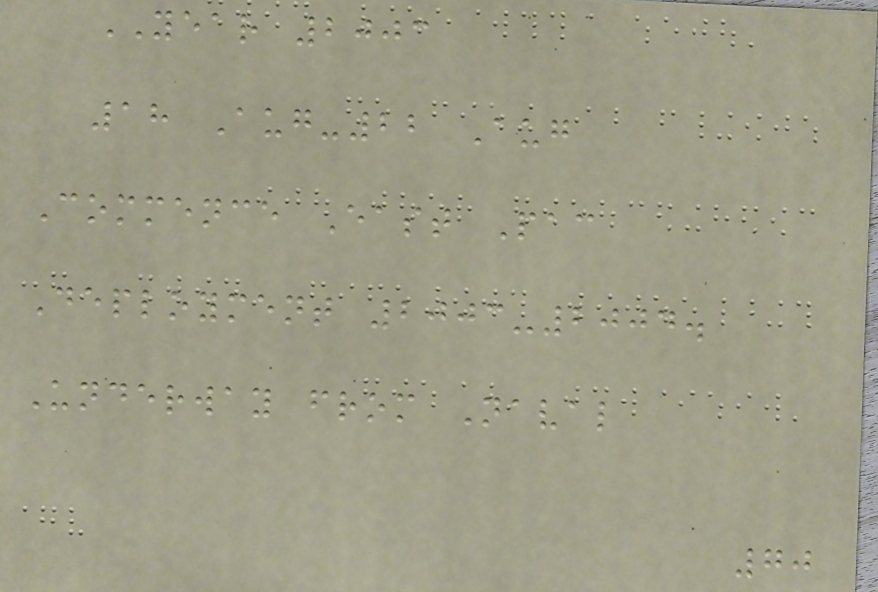YEAR 2003
18 Aug-22 Aug
Commence East Pac
Deployment 2003-2004.
Underway from Naval
70
